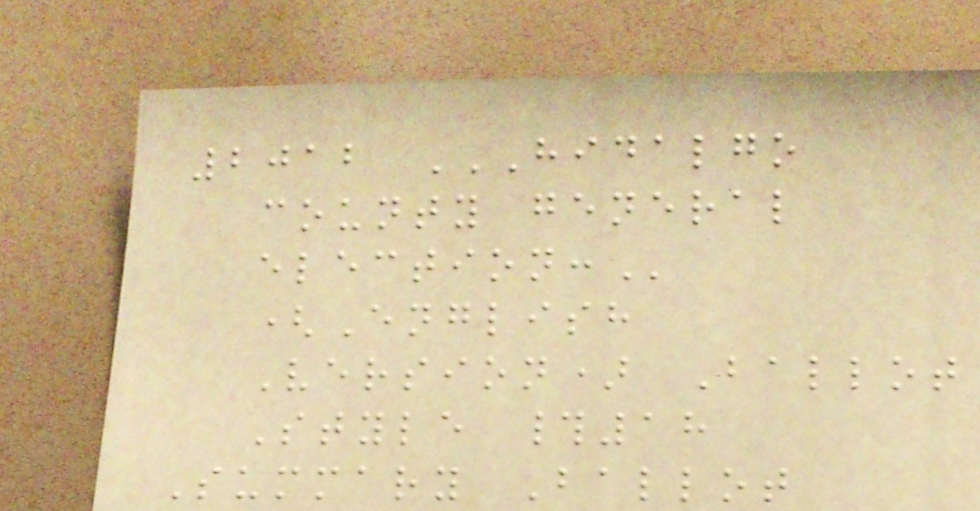2012 HIDALGO
COUNTY GENERAL
ELECTION:
(English
Version) Ballot
Style #18
Summary Ballot
